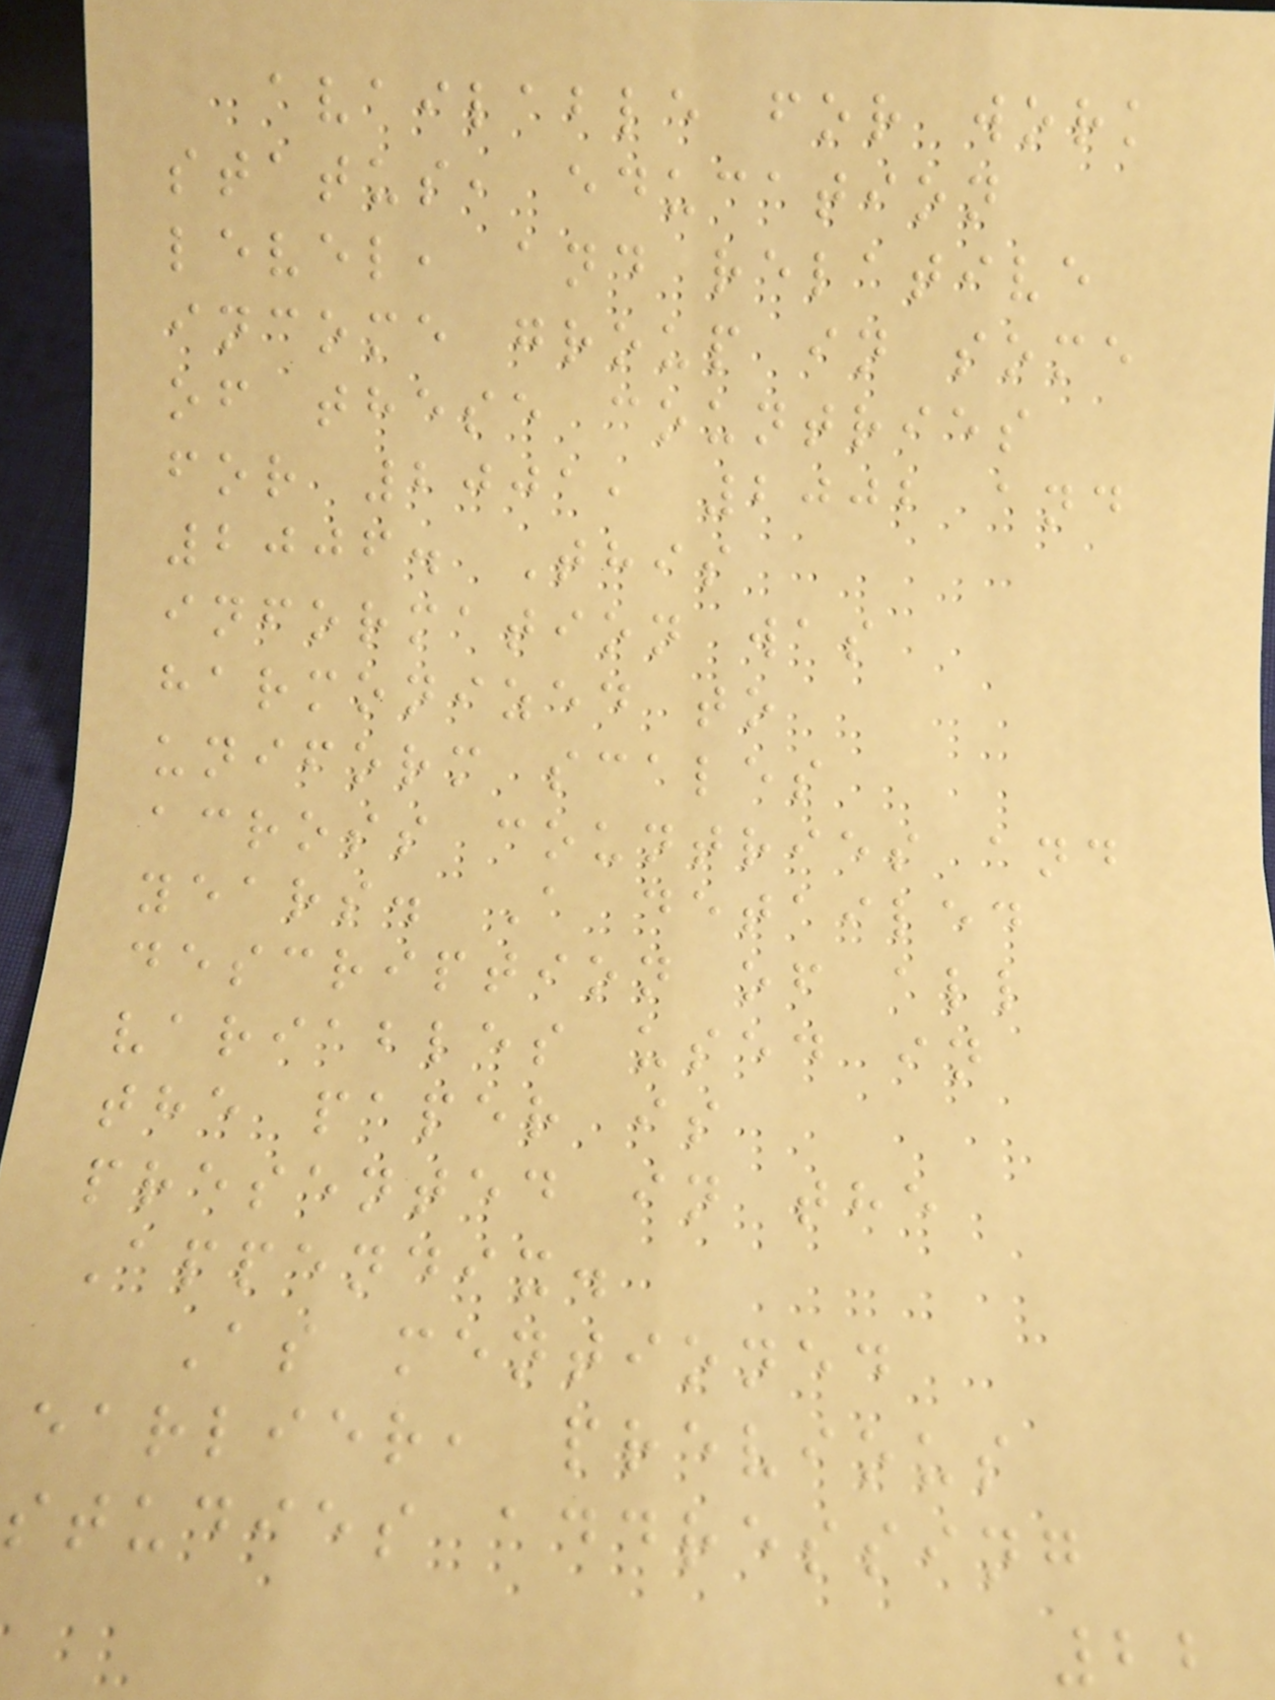available for work
status, education
level, and relative
income group in some
of these countries
for 2001, 2002 and
2006. This
information was
harmonized to
uniform scales
across countries and
years. A detailed
description of all
variables used in
the paper is
presented in the
Appendix.
As mentioned
earlier, previous
studies addressing
22
